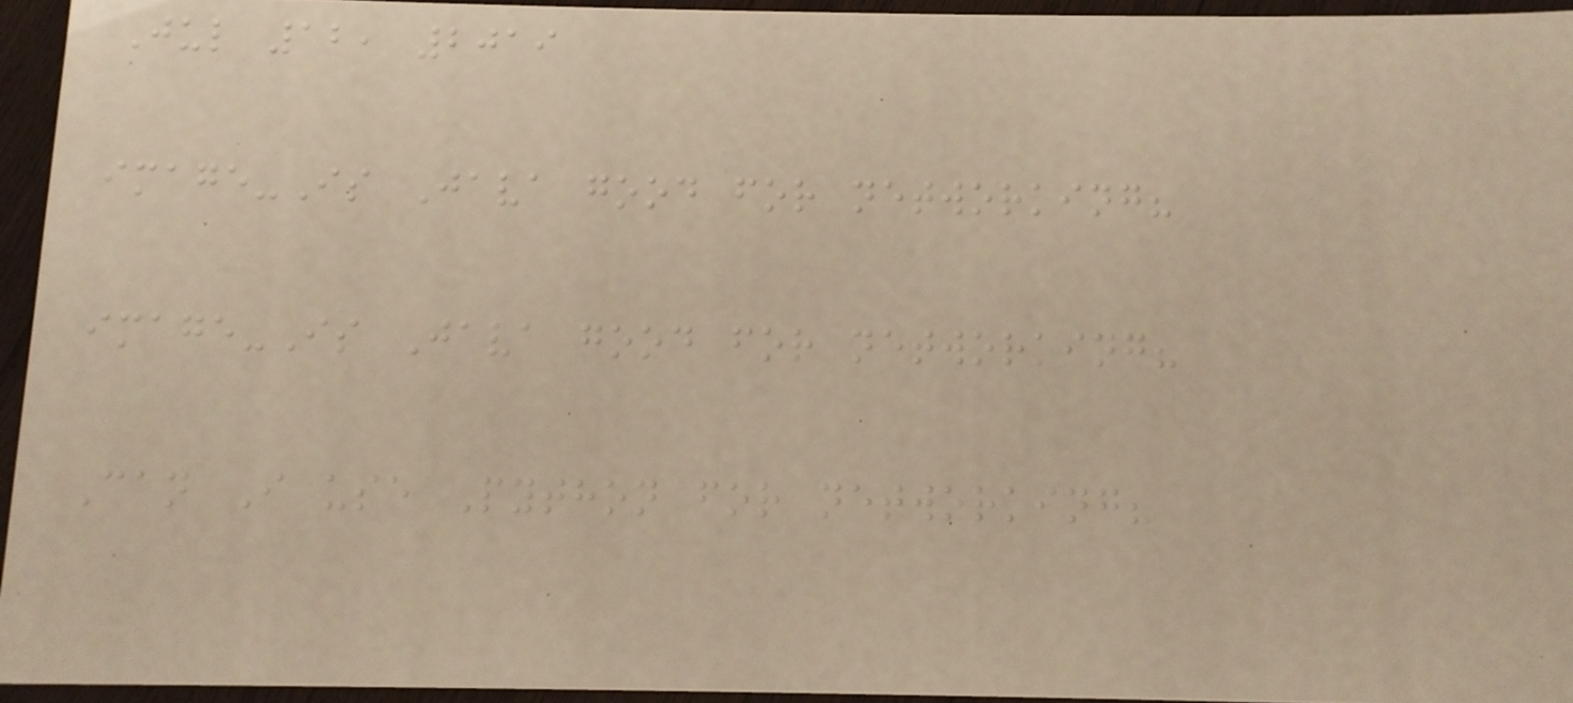Jul 12, 2019
image-Is Java good for networking?
image-Is Java good for networking?
Can I use Python for networking?
